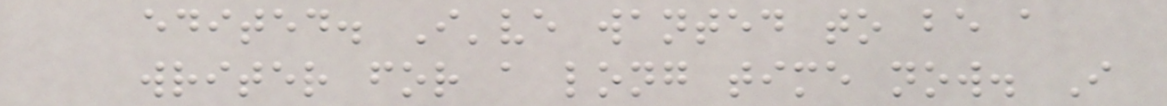edited. I've wanted to be a
writer for a long time now. I
